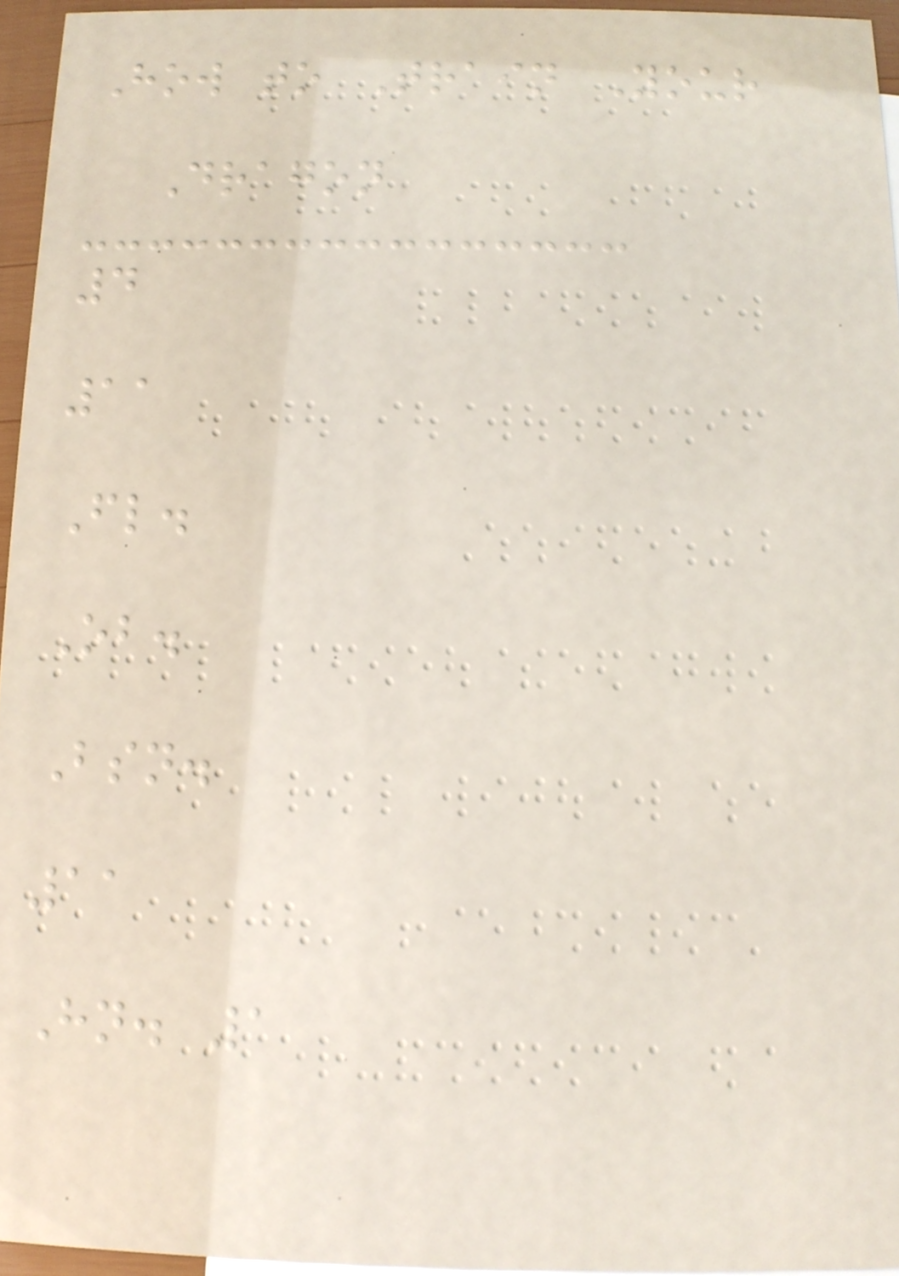How to Train Your
Dragon
4
11
Fl.
Ob.
Bsn.
11
Hn. 1
